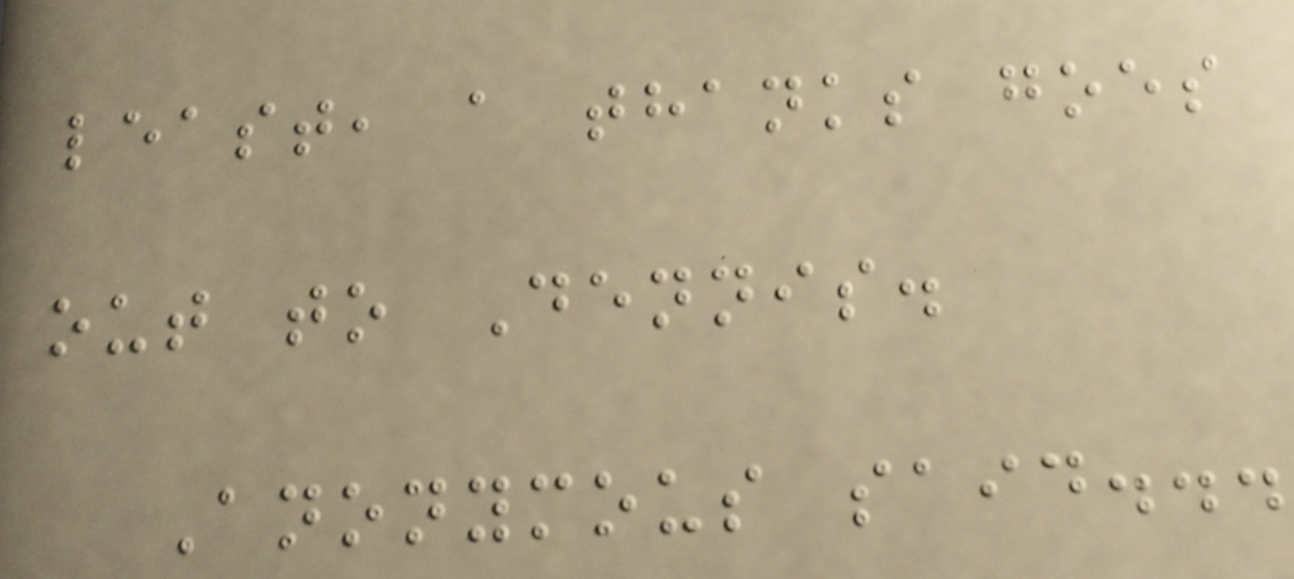least, a thanks goes
out to Dennis.
Anonymous said...
